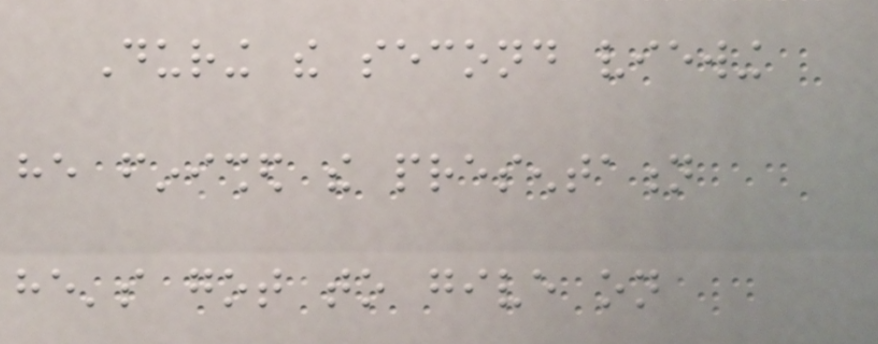During the second viewing
he finished the presentation
he's got to give on
